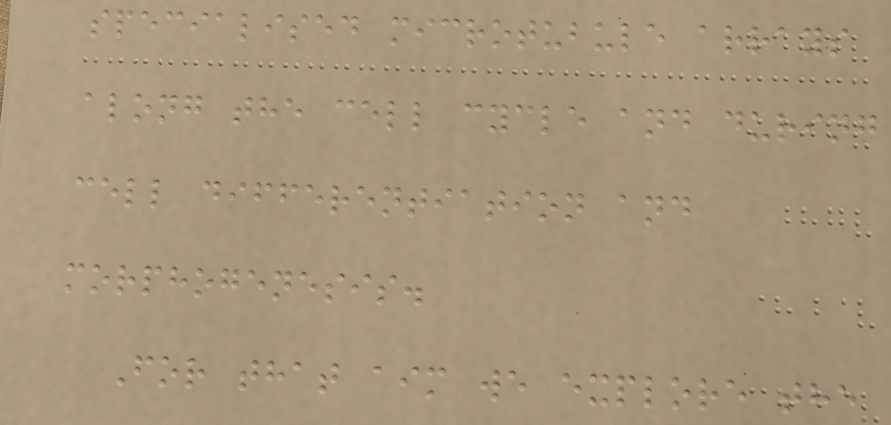specialised microtubule arrays
along the cell cycle and during
cell differentiation and
morphogenesis.
For that aim we explore the
